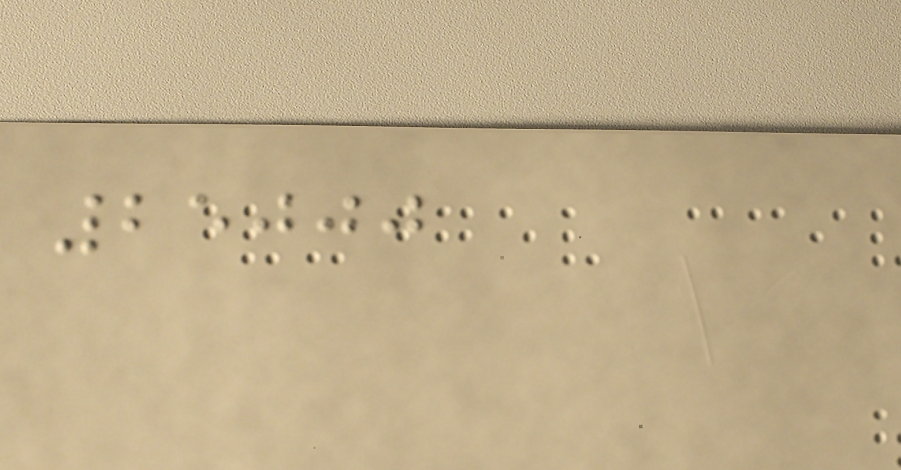25000
